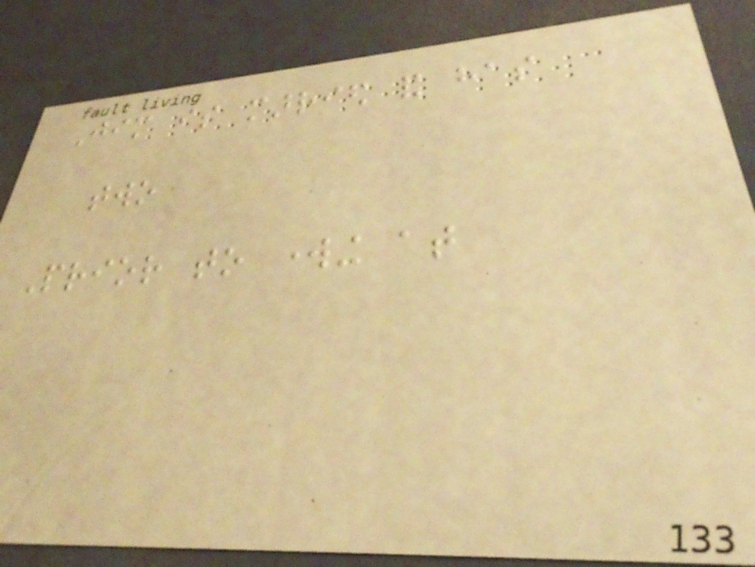Jim is married and has
two
Prior to working at
